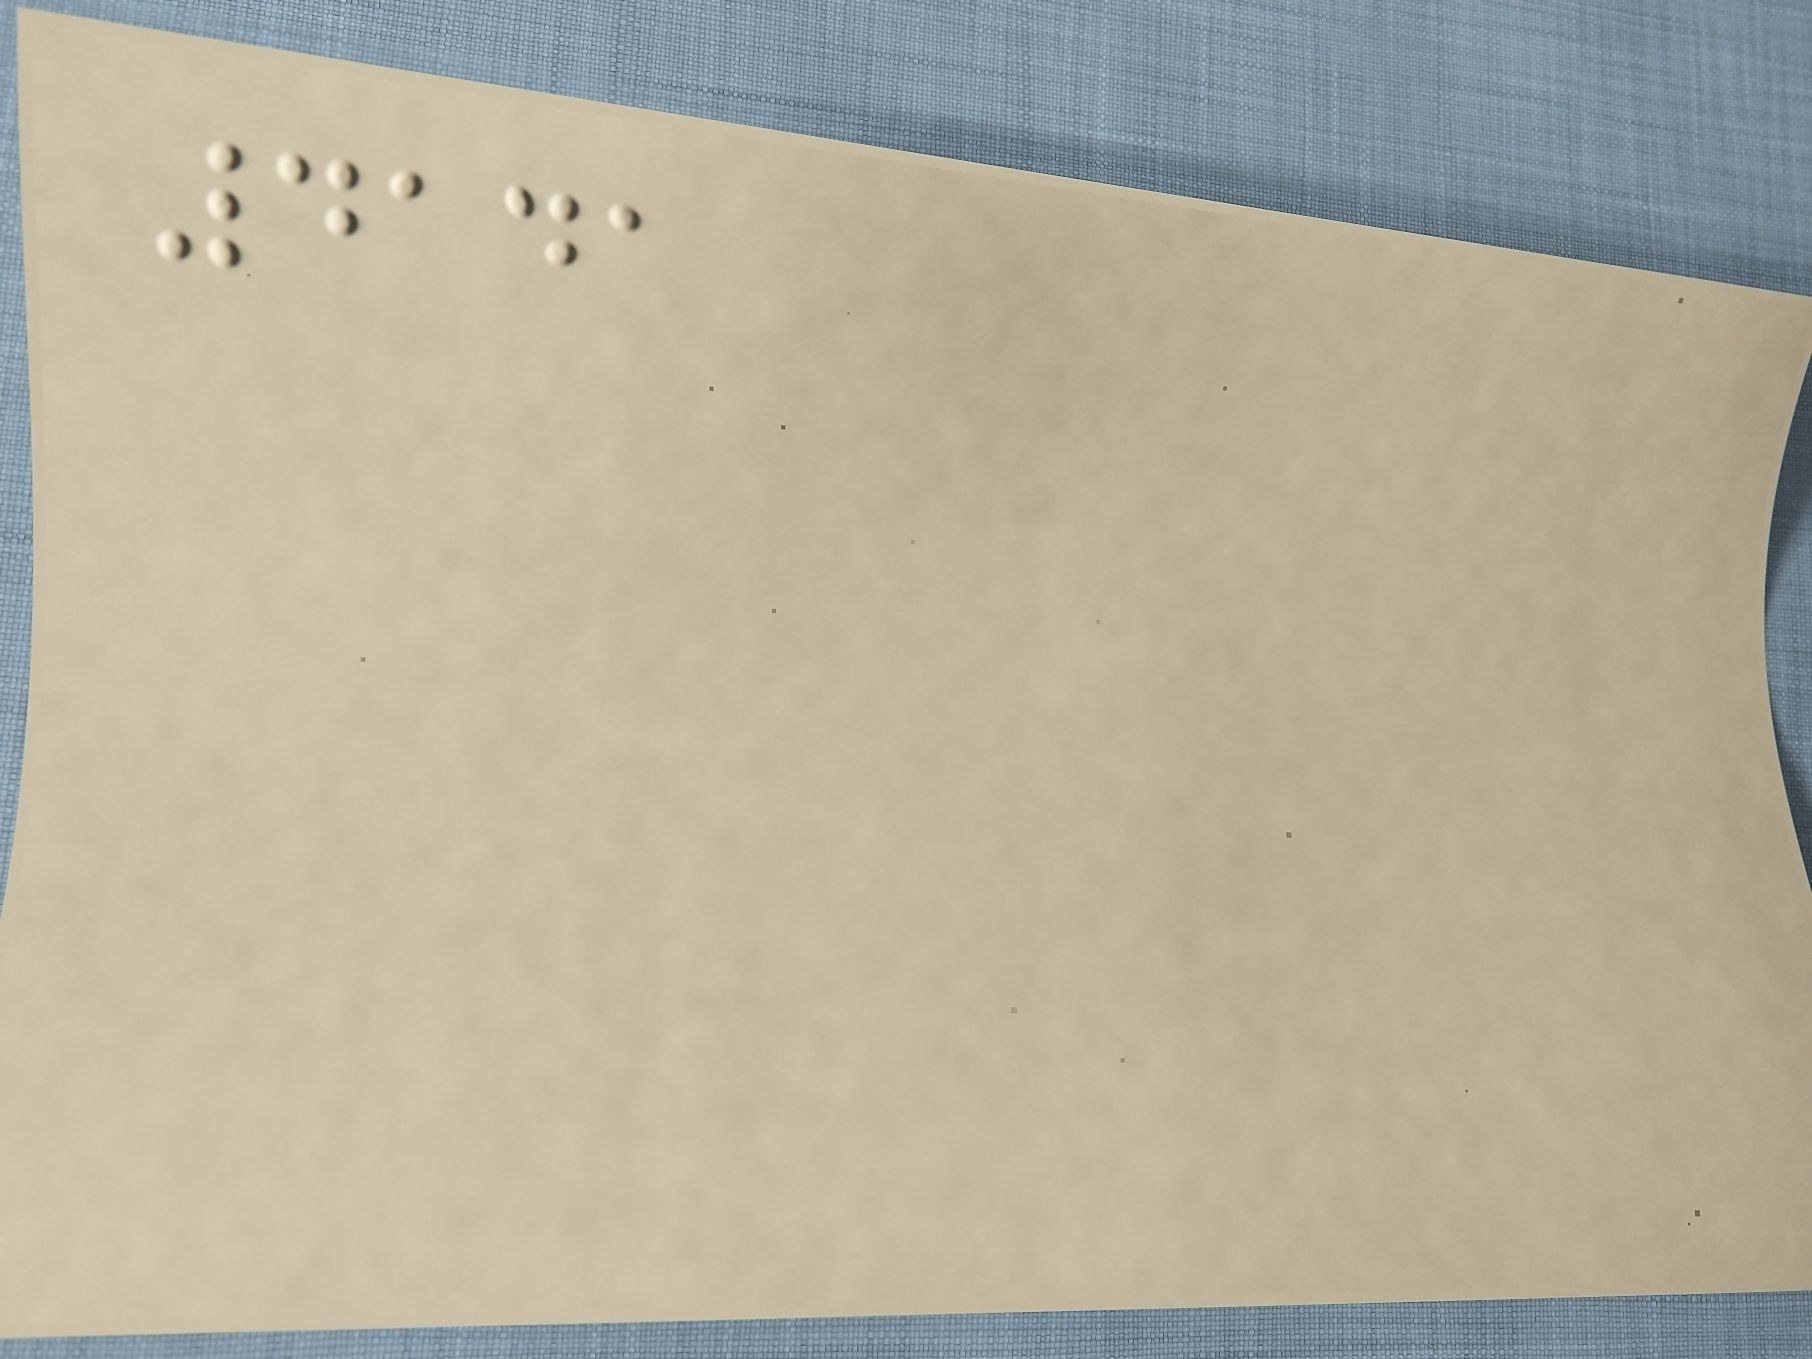4141
